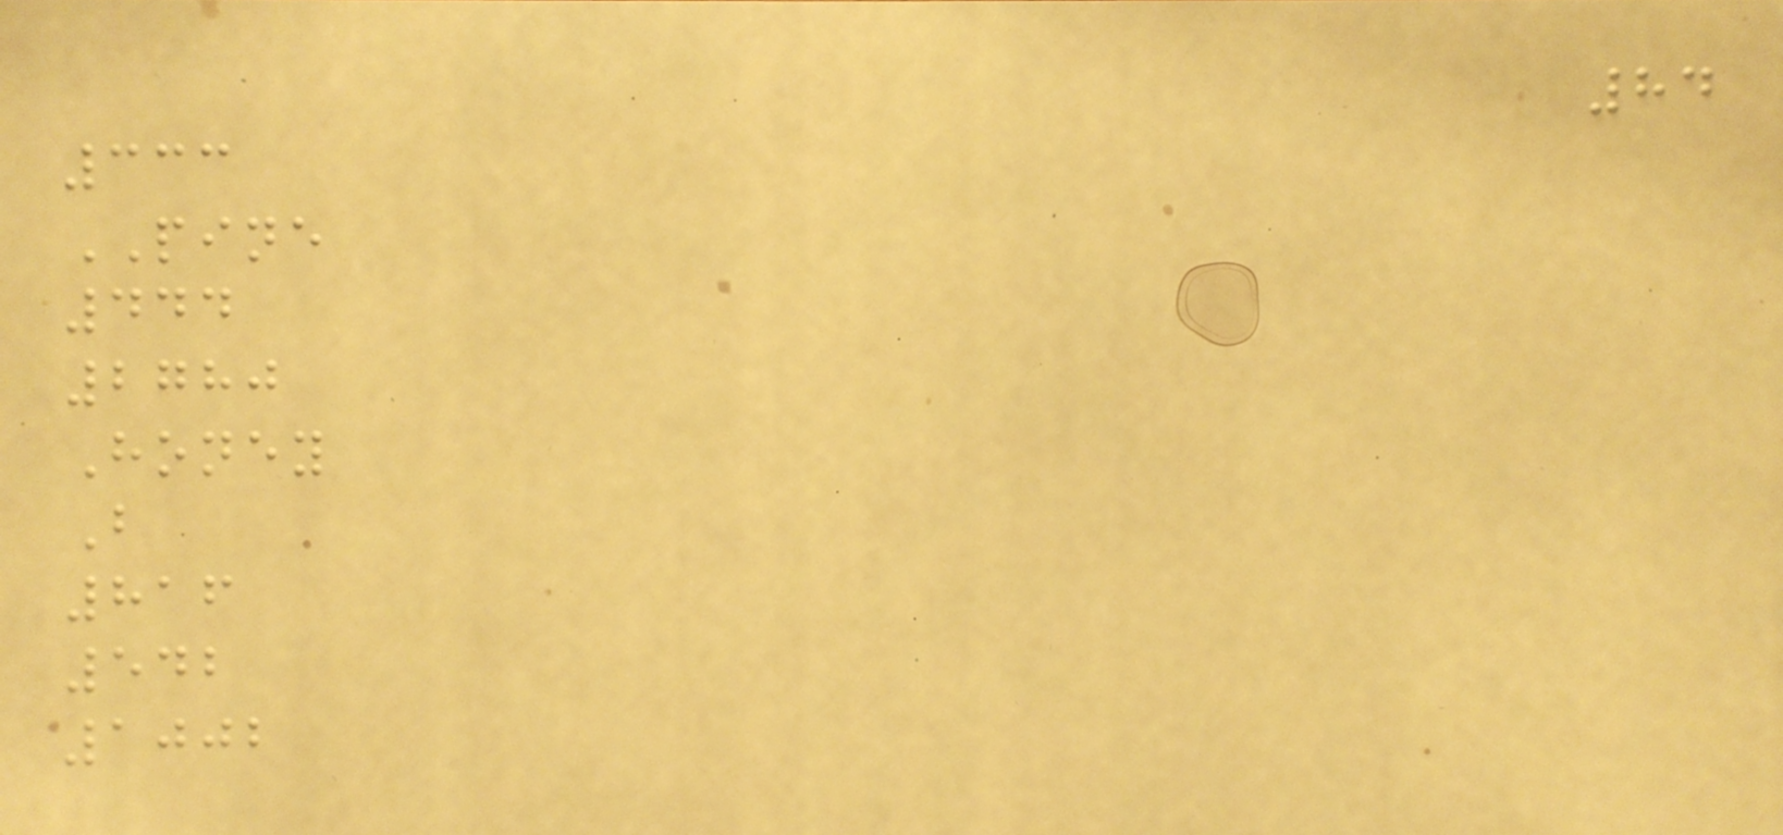84
333
PINE
444
2780
Honey
B
816
542
1002
